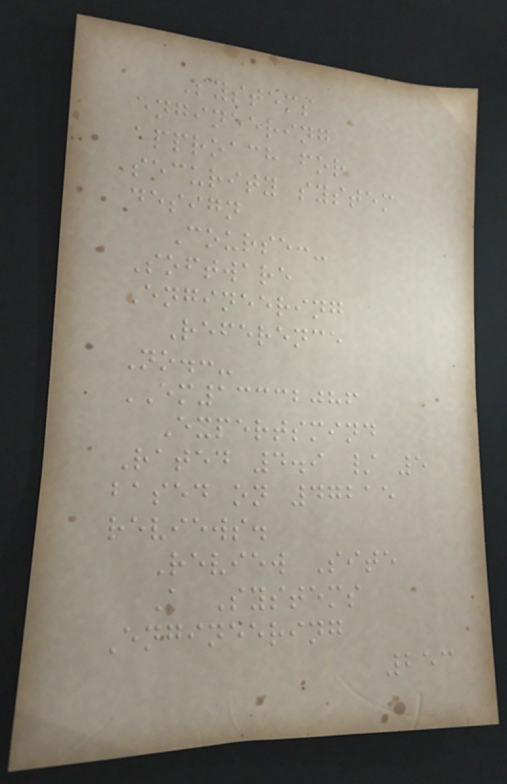Systems
engineering
approach for
security system
design
Course:-
Software
Engineering
Reference
No.:-
EM13332086
Expertsmind
Rated 4.9 / 5
based on 47215
reviews.
Review Site
A Systems
Engineering
253
